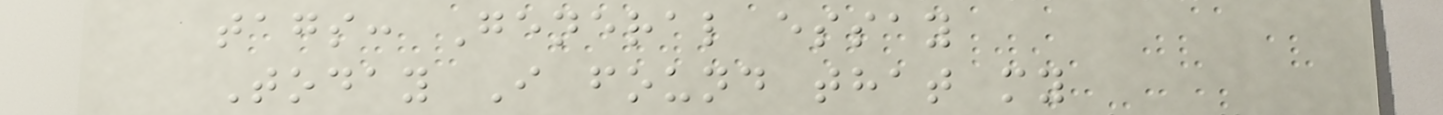tags: General essay
Today I found that my
